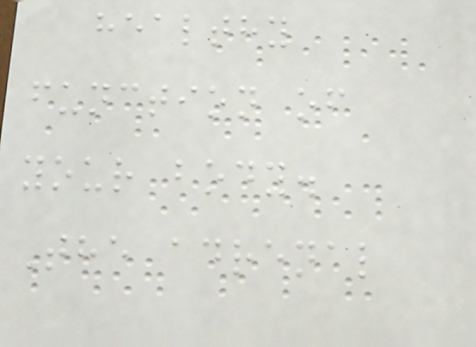healthy
function of
your body.
The adrenal
